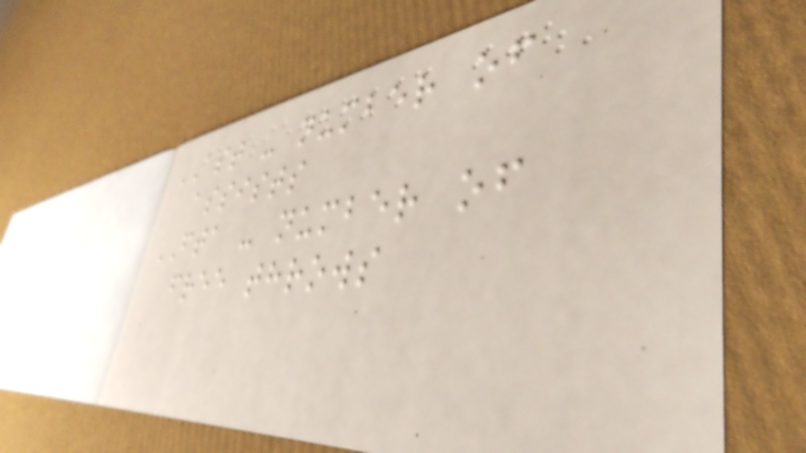AST - number of
assists
FTA - number of
free throws
